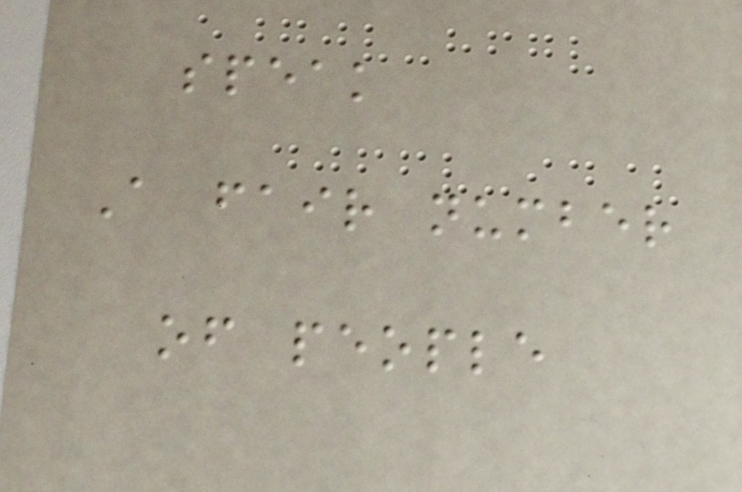speak
A fair number
of people
